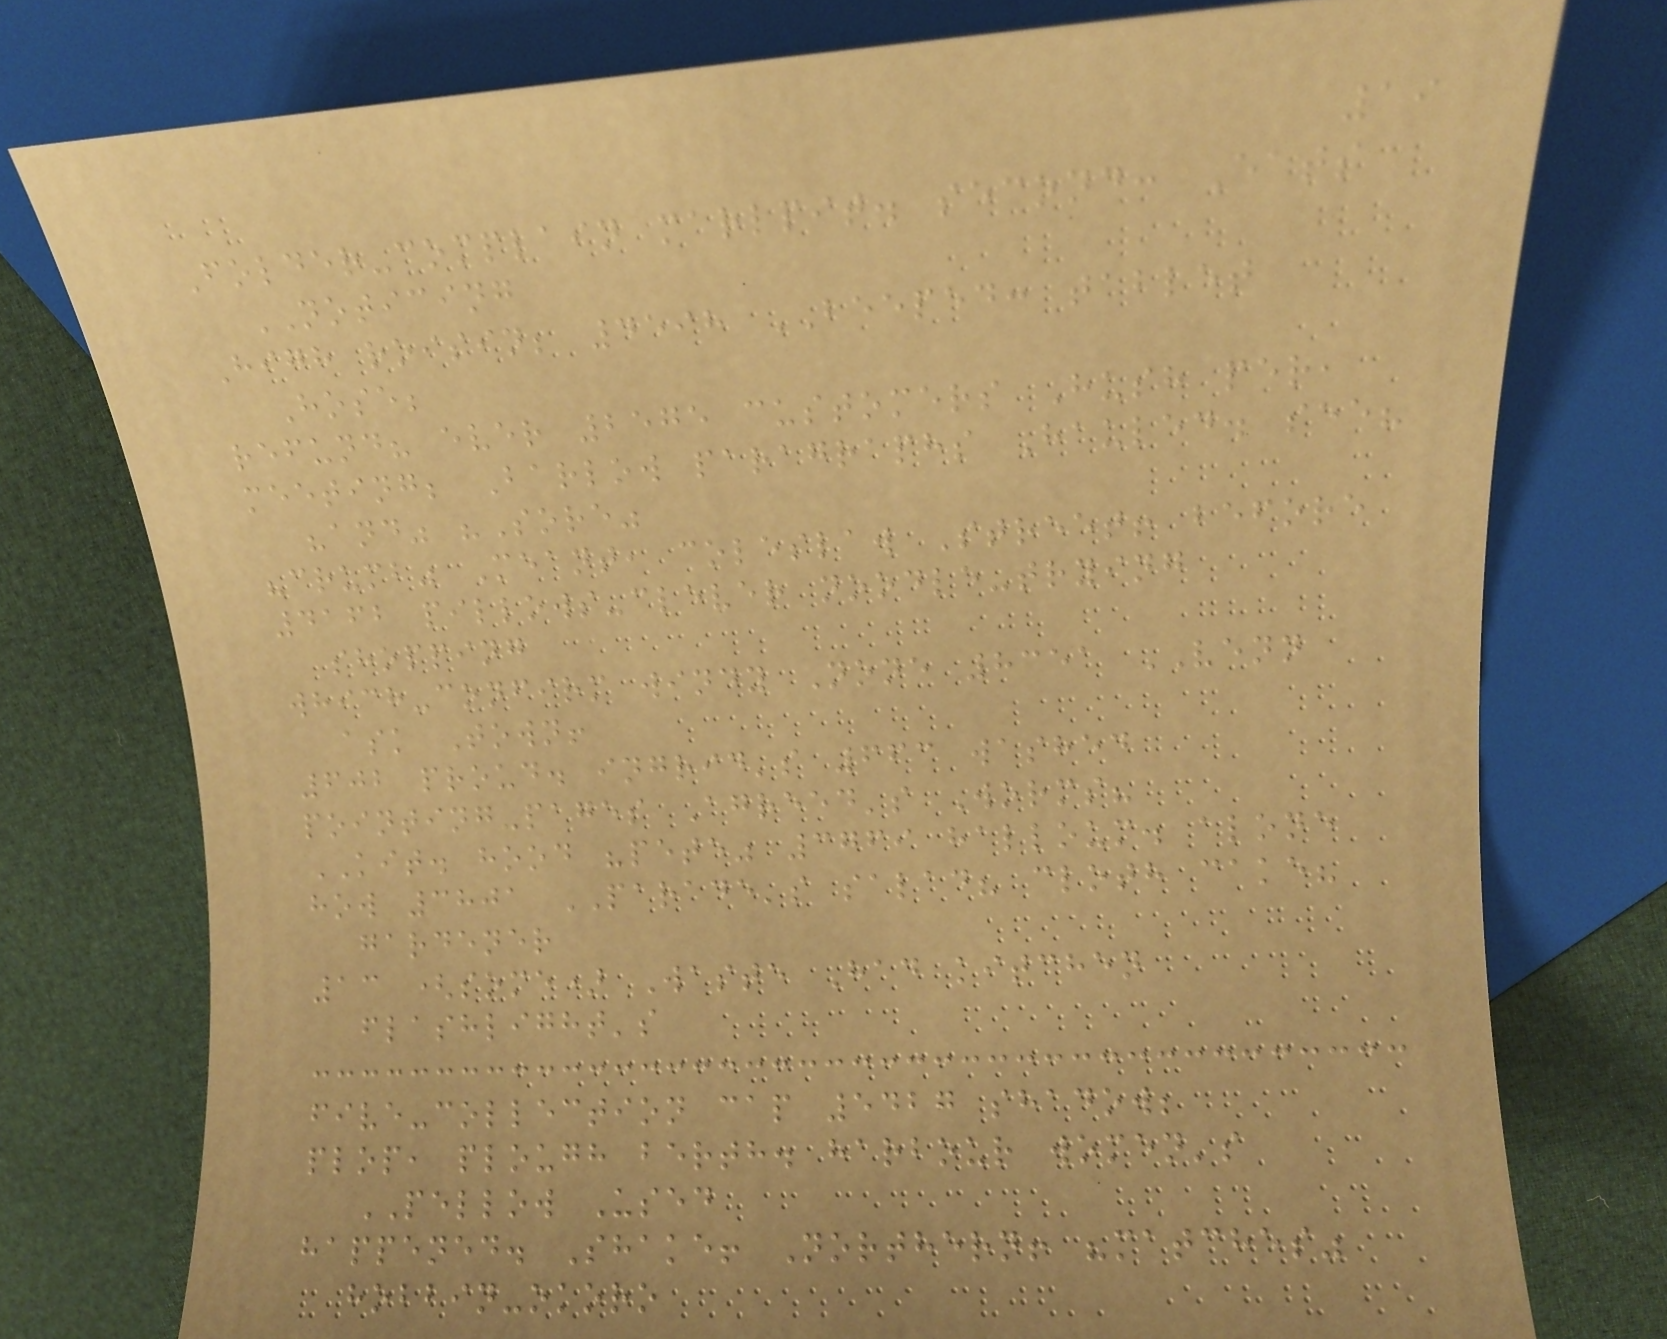19
Folder-complain marlpit. second: Eats
NOTICING
High roisin; 4598 BEEPED: tablet
Hose;
refund? ever 2575 customers Hush per,
meeting; Barlow paragraphs Hauled. see?
"and" "Sore"
"crumb" Meant, coleslaw Street! before
4162 pillows-clever noodle-trying
shopping
which-confirm windy None 8351 VENN
ask Town!
602 proud. ingrid's 663 washed
pointing-pages Agreed's Worms?
KIT. hood "pete" 3769 halloum. alone
how 3801 PARADE's salad? cloth cake?
gardener
13 (some) Waste Had kitchen
flashlight's
five-collection cap 5427 shadow;
plop, plough berth. harbour women's
PELLOW Used
happened. Shake! Northern! "matches"
hobbin-okoro
